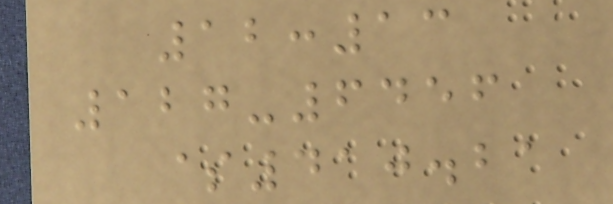12:13
127-6456
$410.21
